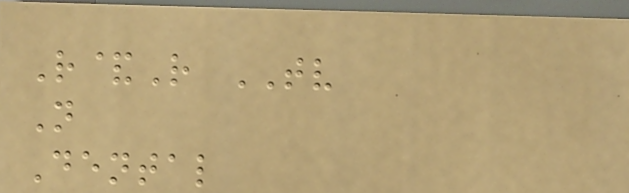R&R TV
N
Dental
